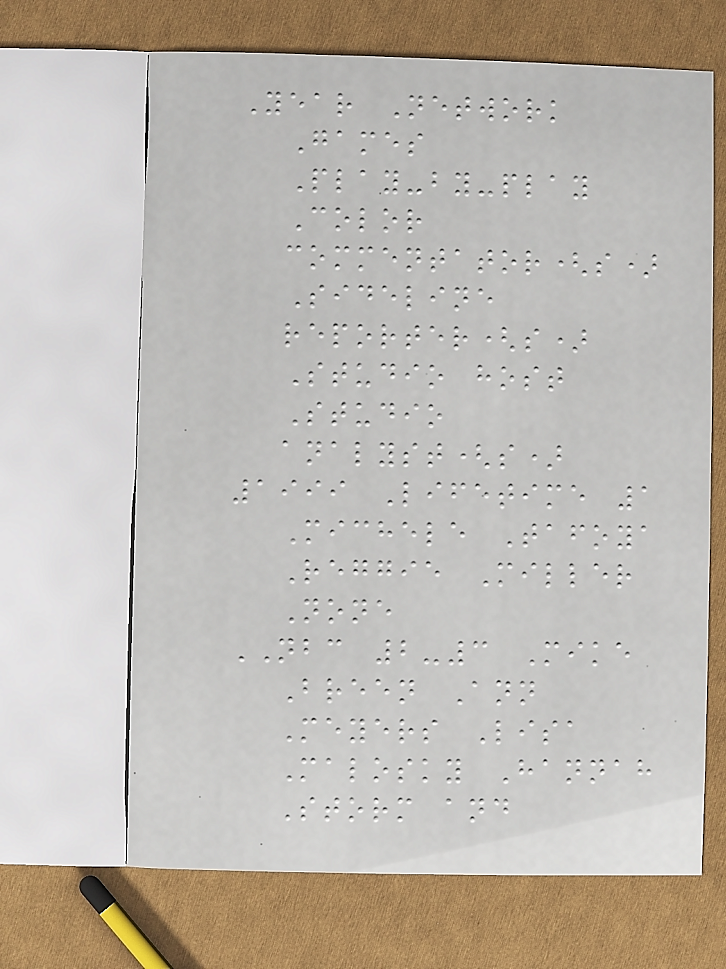Year Network
Games
Play-by-play
Color
commentator(s)
Sideline
reporter(s)
Studio host
Studio
analyst(s)
1999 Lifetime 1
Michele Tafoya
Reggie Miller
None
NBC 2-3 Mike
Breen Ann
Meyers Lisa
Malosky Hannah
Storm and
